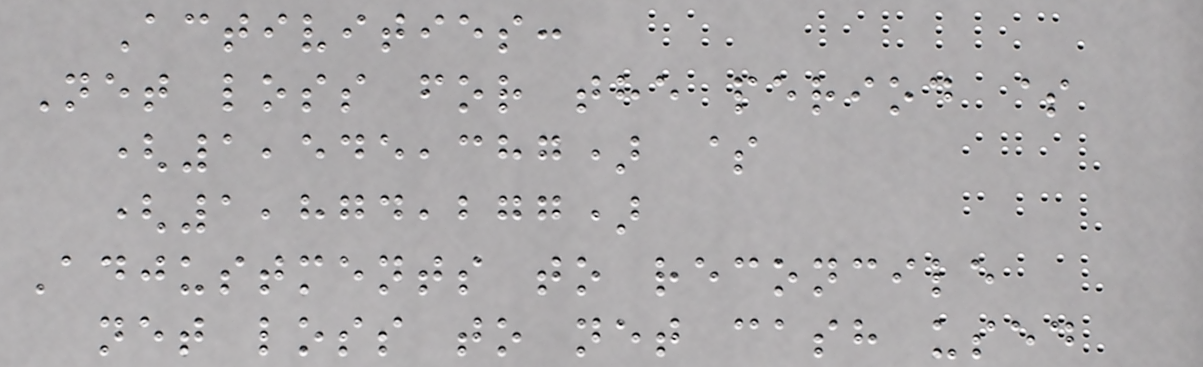Activities:
Net loss for the period $
(1,545,387) $
(1,874,277)
Adjustments to reconcile
net loss to net cash used
